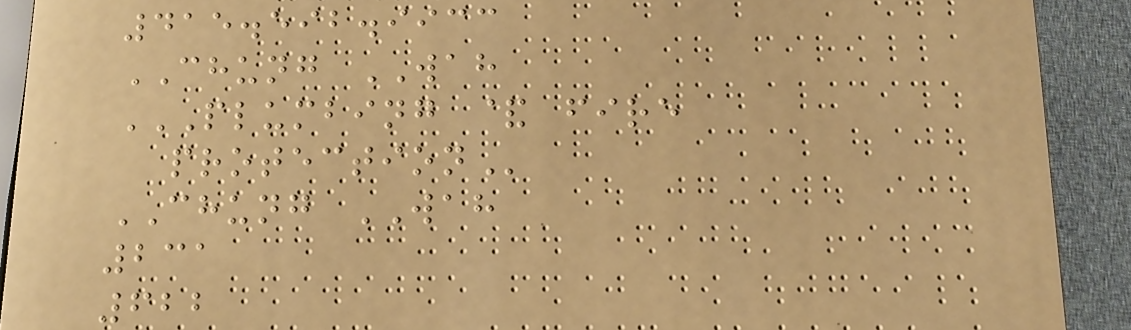415.592.9933
CHUNG WAH
PLUMBING & FIRE
PROTECTION
CHUNG WAH
231
622
